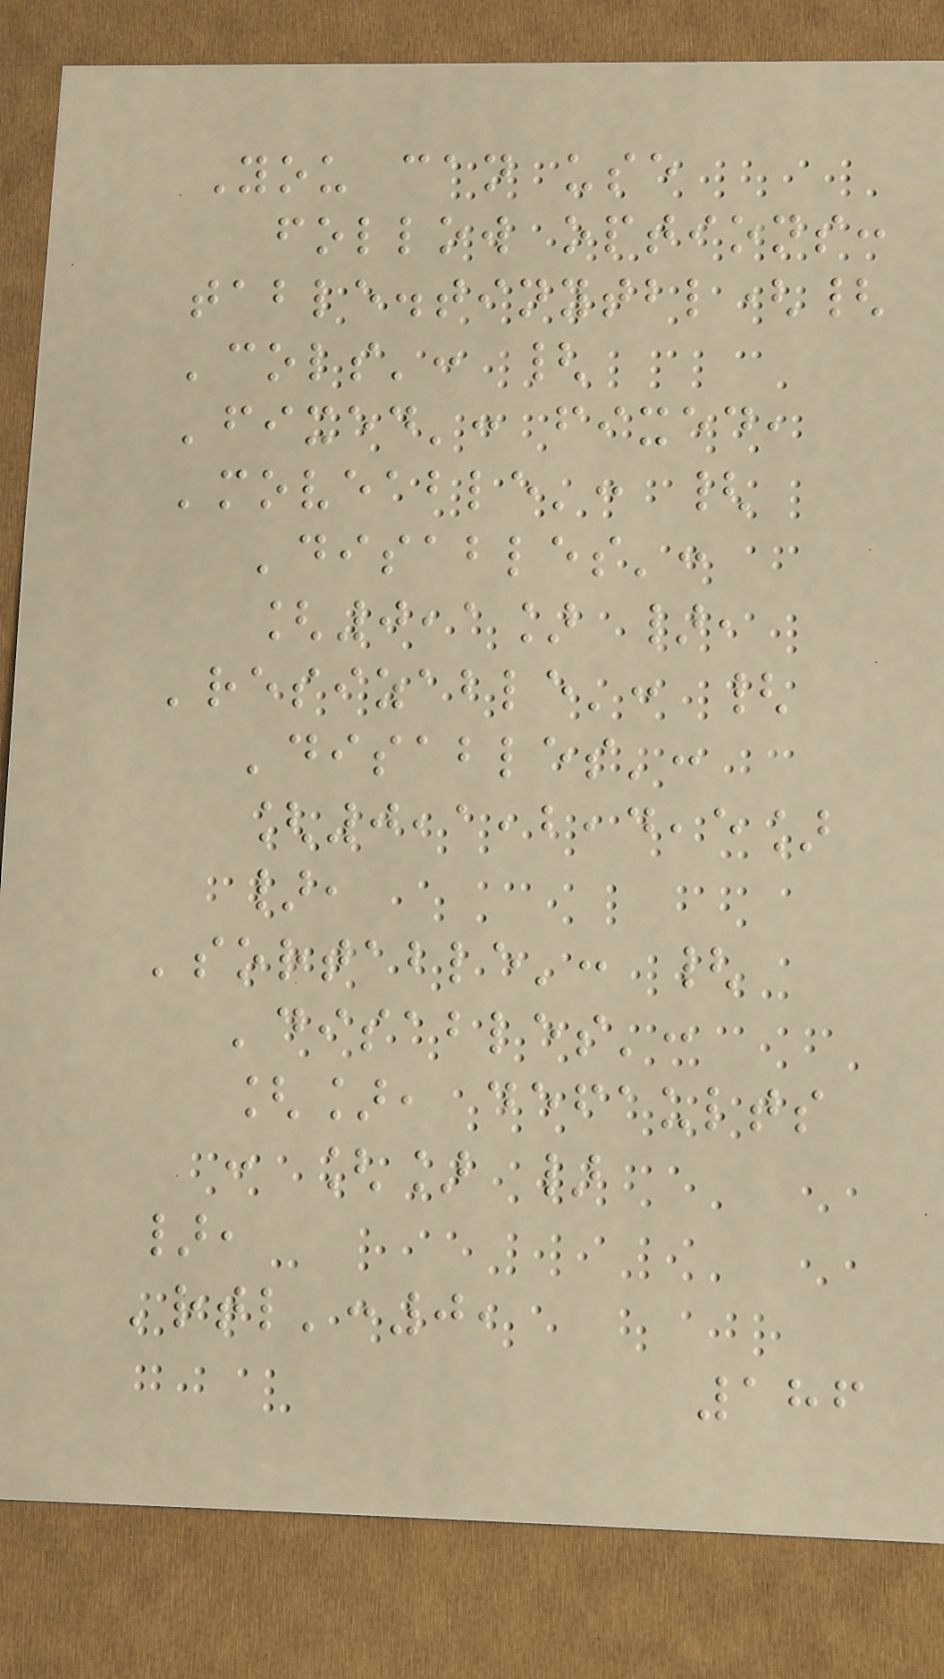You can use
follow options:
table.tinytbl({
'cols': {
'fixed': fixed,
'moveable': {
'disables':
[0,1] },
'resizable': {
'disables':
[0,1,2,4,5]
},
'sortable': {
'disables':
[], defaults
: [] }
},
'rtl':0,
186
